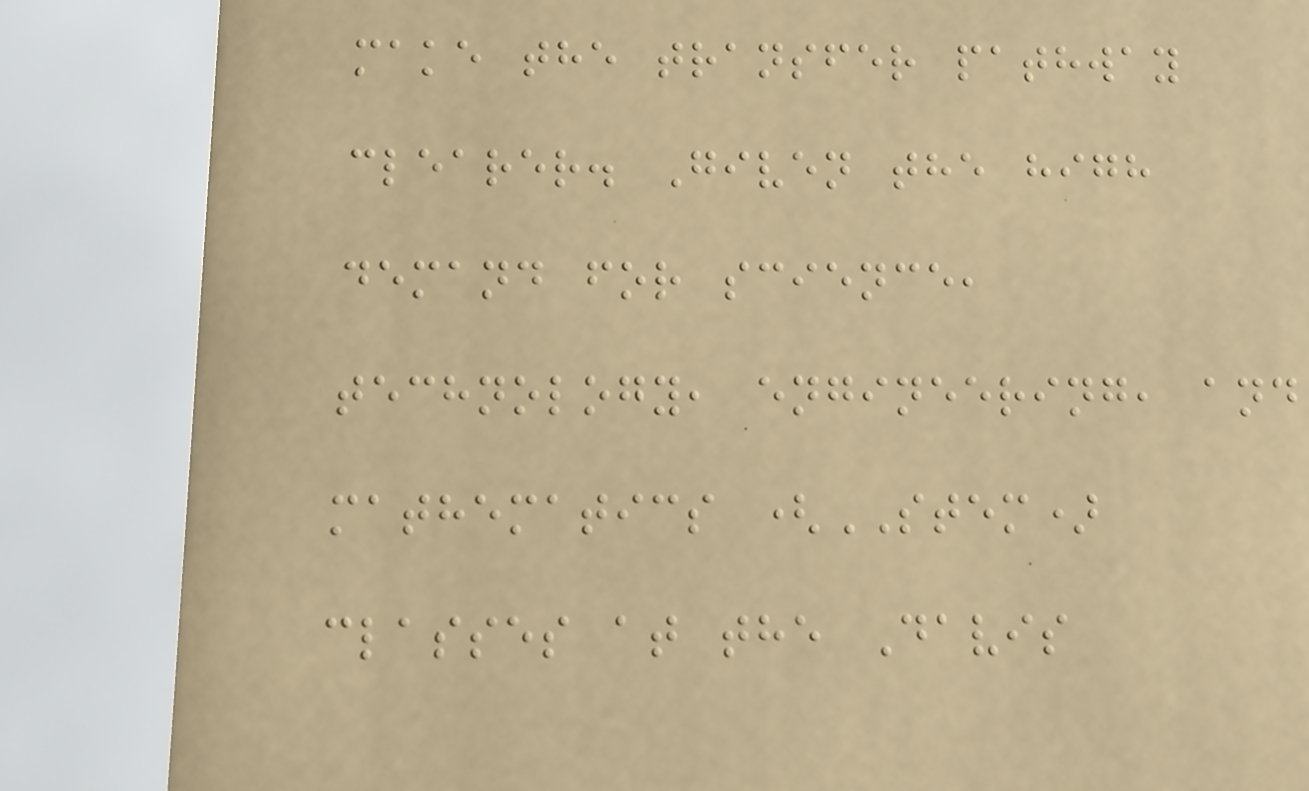make the transfer pathway
clearer. Given the high
demand for science,
technology, engineering, and
mathematics (STEM)
classes at the Davis
